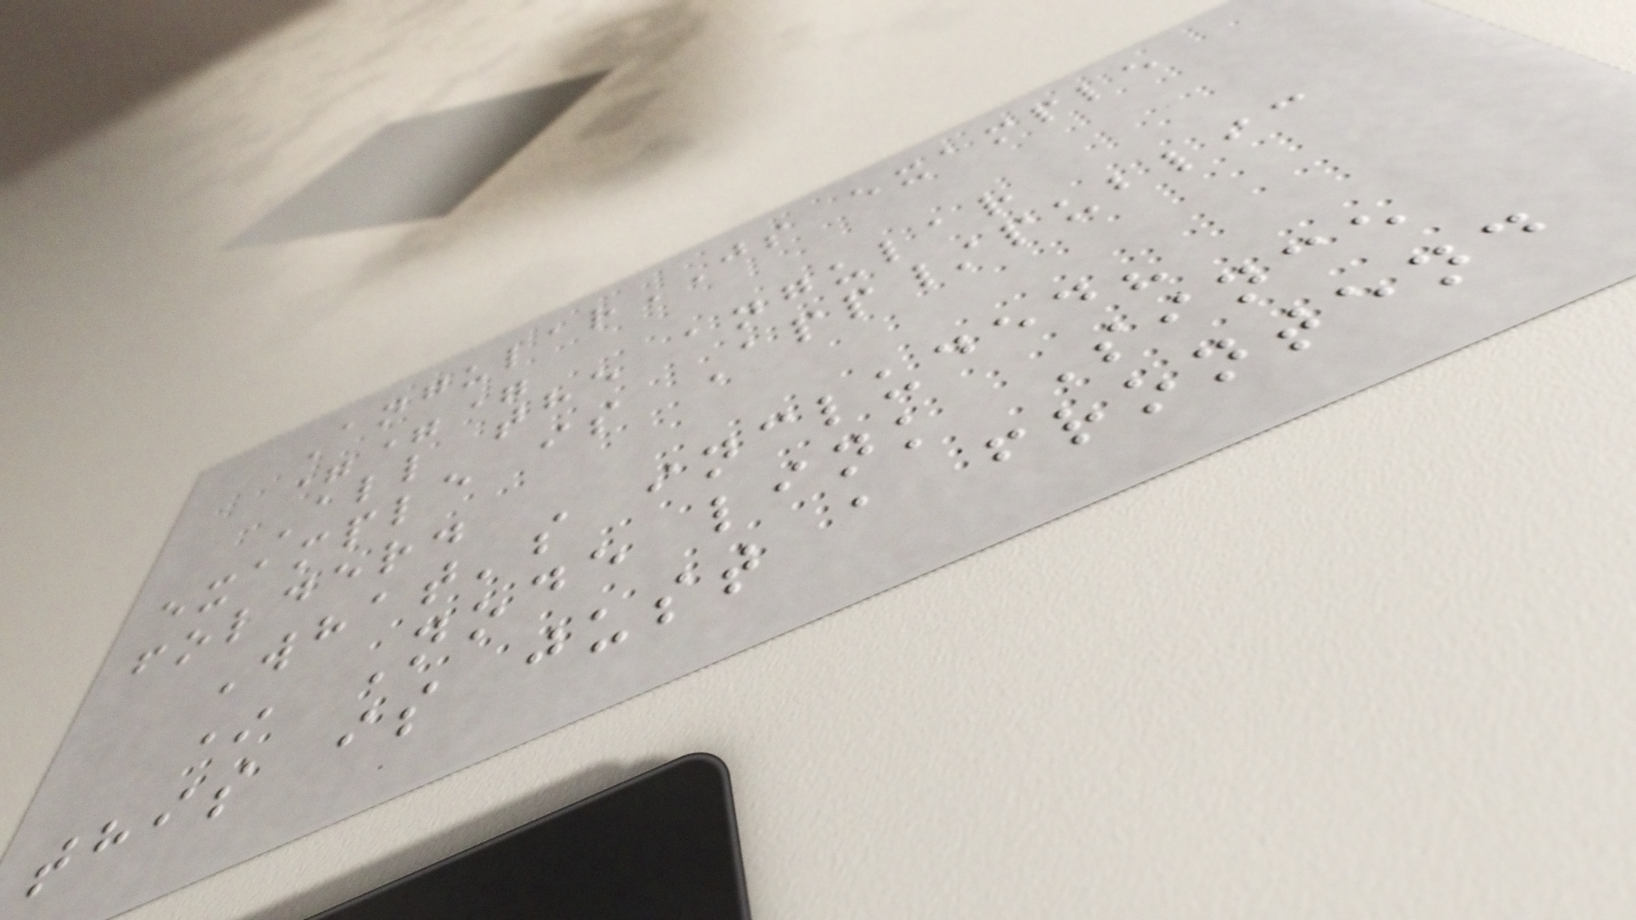AngularJS example
===
All the angular
example is App/public
folder.
What's included?
* Node link Since
this is just a frontend
